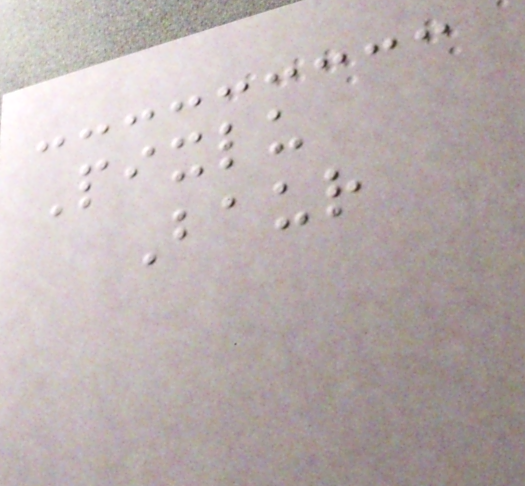Pixlu
Baur
